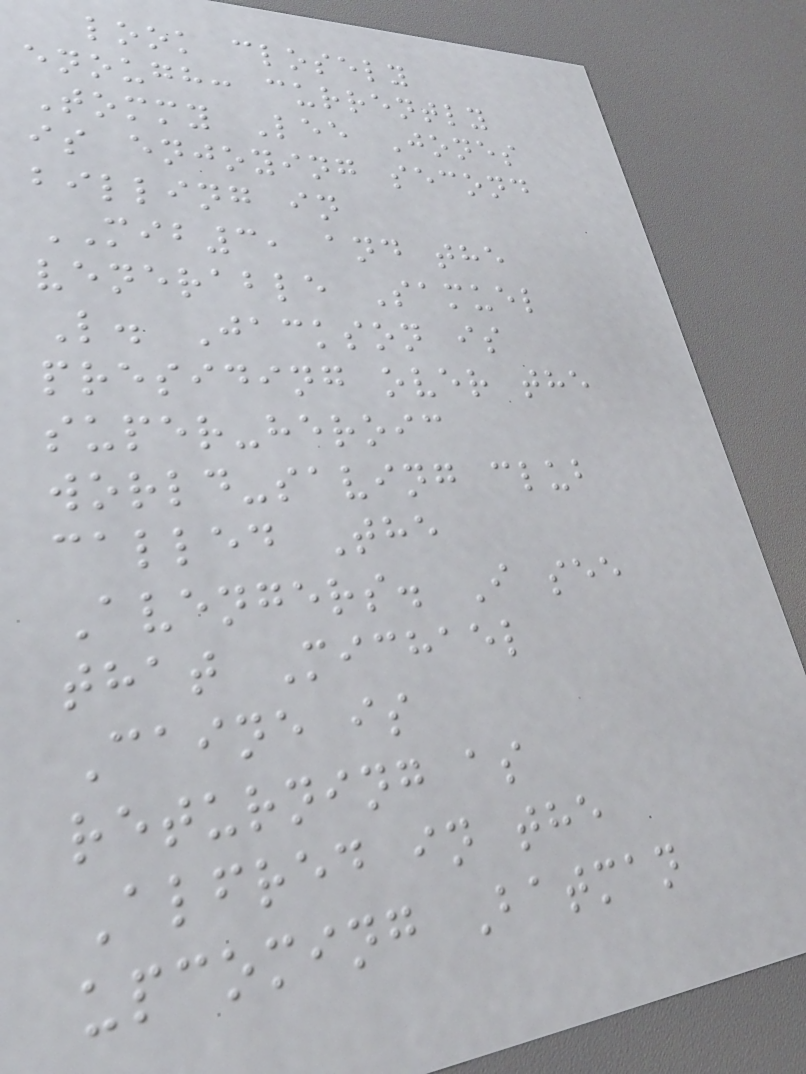look closely
enough: currently
Tommy Lee Jones
is enjoying second
billing in
MIB3, and the
venerable Samuel
L. Jackson is
presiding over the
super-heroic
world-saving club
called The
Avengers. I see
that Michael
Caine is
returning as
Alfred in the
upcoming Batman
